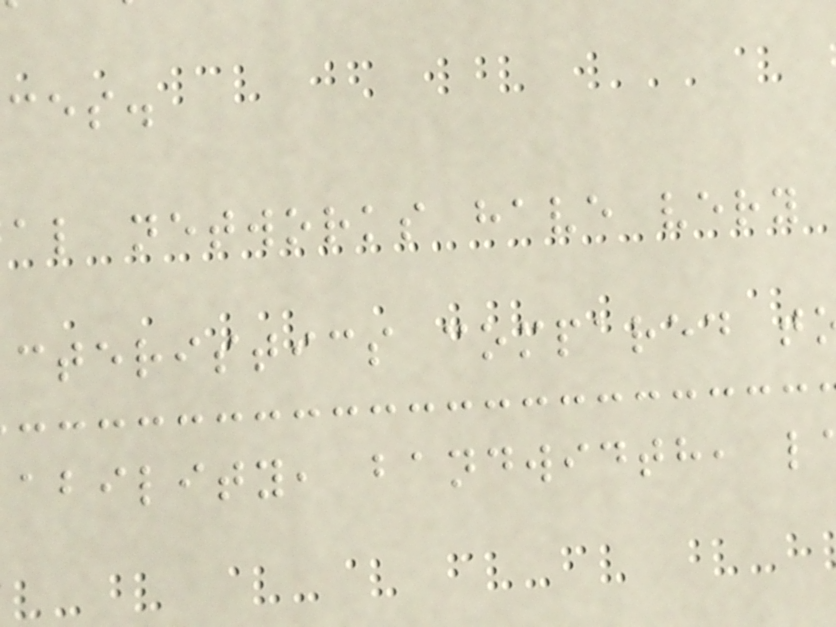ces.
al networks have very
cteristics compared t
ability, bandwidth, l
